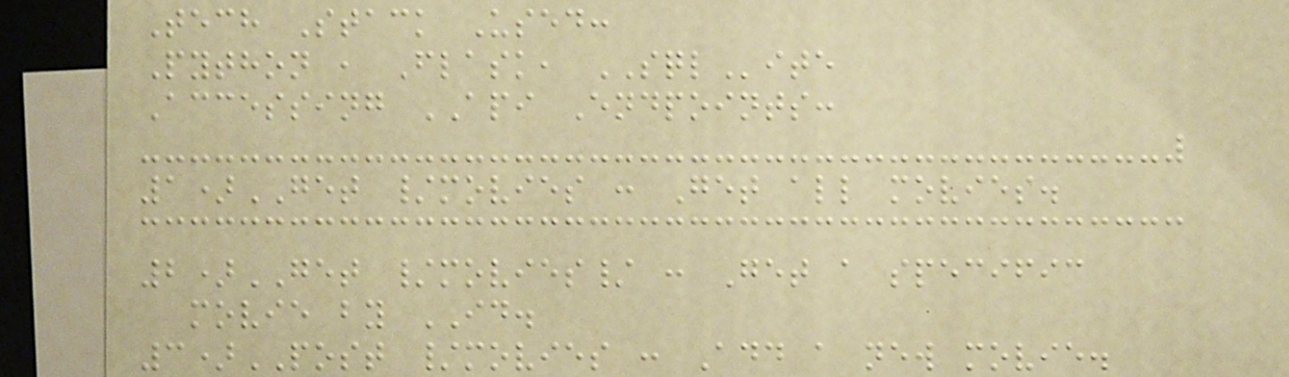Tech Stack Used:
Python , Flask, SQLite
Accessing API Endpoints:
1)GET /movies : Get all movies.
2)GET /movies/ : Get a specific
movie by ID.
3)POST /movies : Add a new movie.
